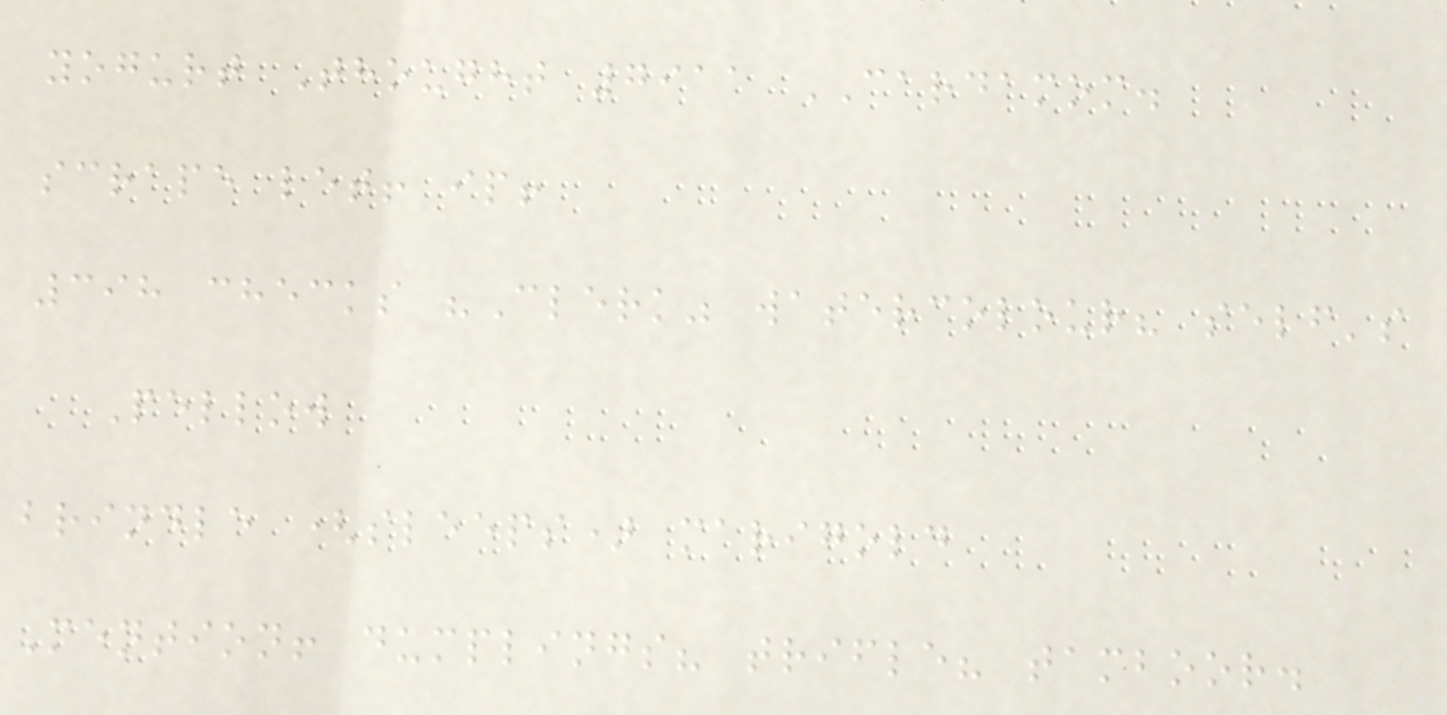yogurt Thought 7911 CARDAMOM.
scrape let! ip!
398 checks "Clerk" watercolour? self's
Pellow
brindle (sleeps) marigold
Mention! dumplings? trifle? tamboor.
